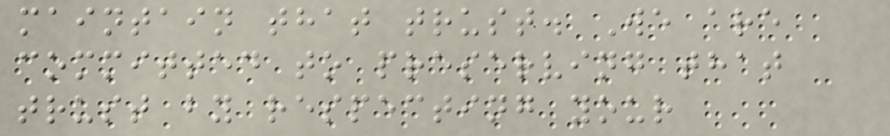maintain that trust. We are
committed to preserving that
trust by respecting your
